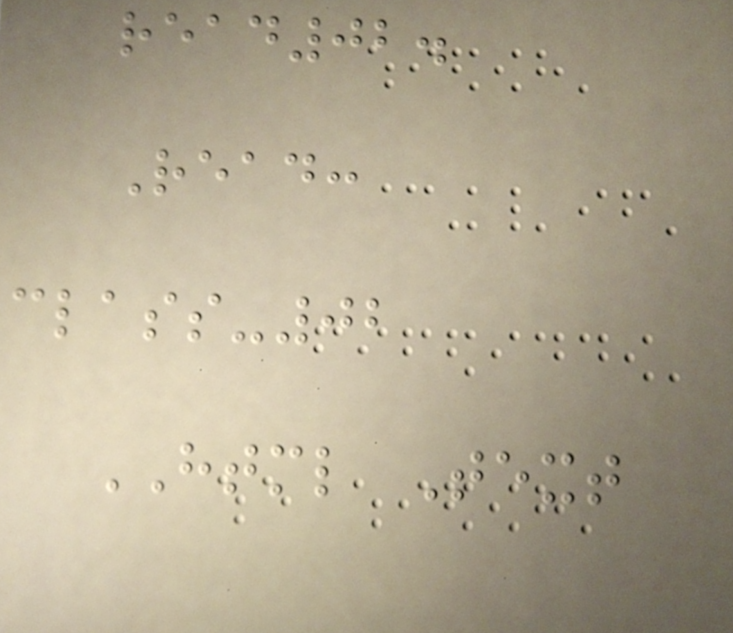read02.
Read:
class-02
HTML Text
